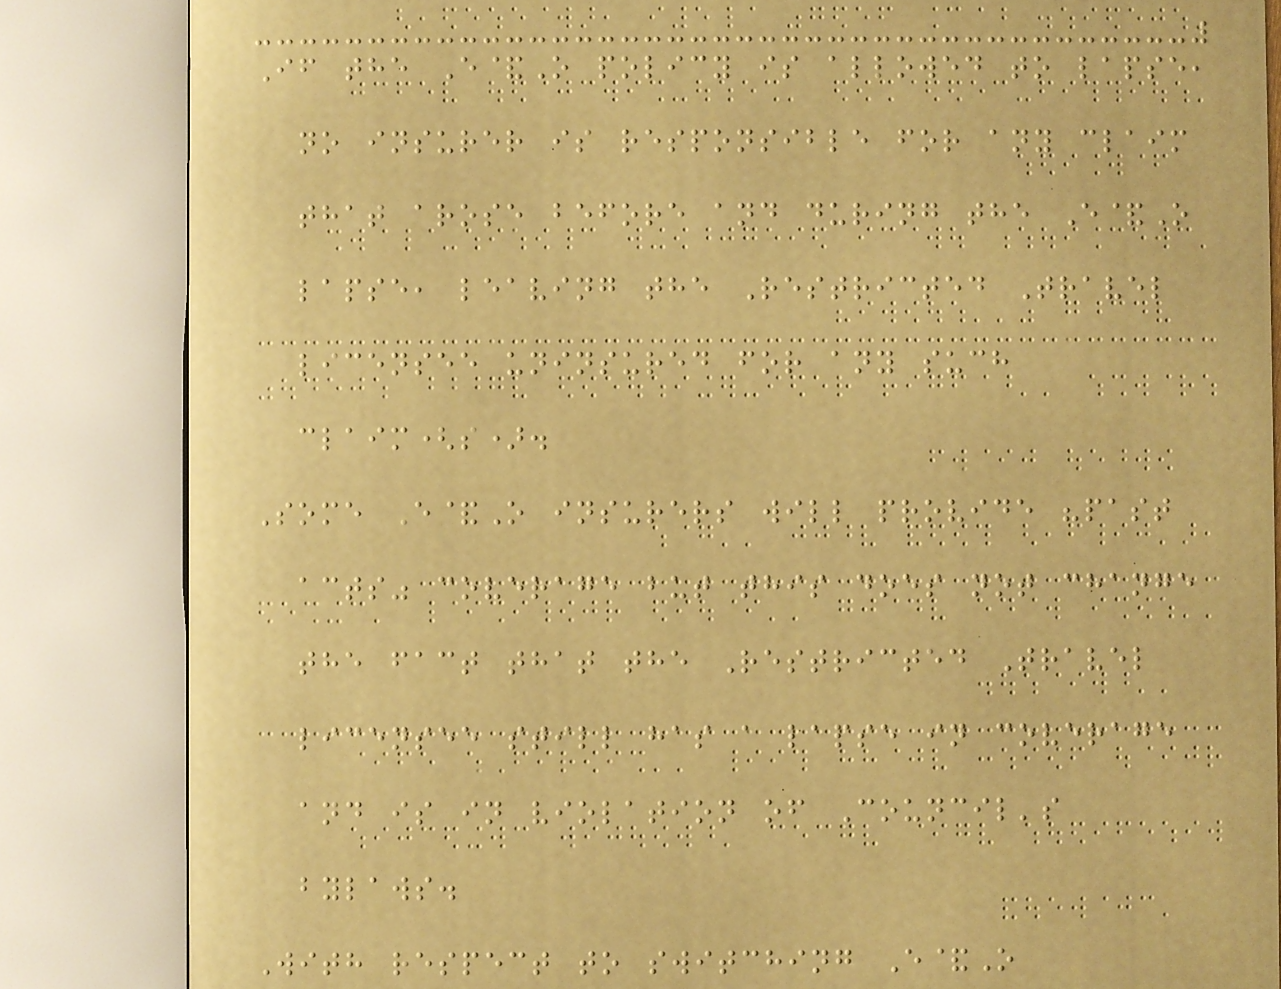If the E&O policy is allowed to lapse,
no insurer is responsible for any claim
that arose before and during the E&O
lapse, leaving the Restricted Travel
licensee uninsured for any such
claim(s).
Some E&O insurers will provide "past
acts" coverage but this does not change
the fact that the Restricted Travel
licensee still has a lapse in coverage
and is in violation of Council's
bylaws.
With respect to switching E&O
